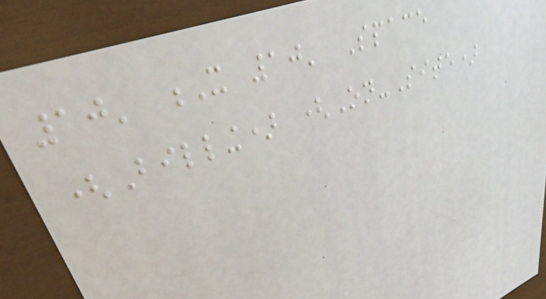10' X 10' Space
(Billing) (On-Site)
